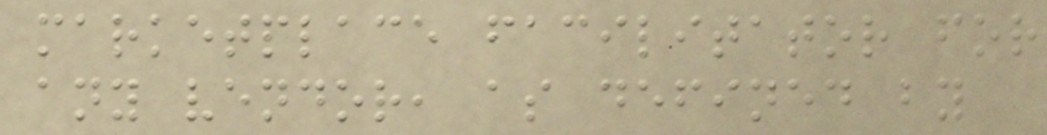marketplace facilitator for
any vendor, as defined by
